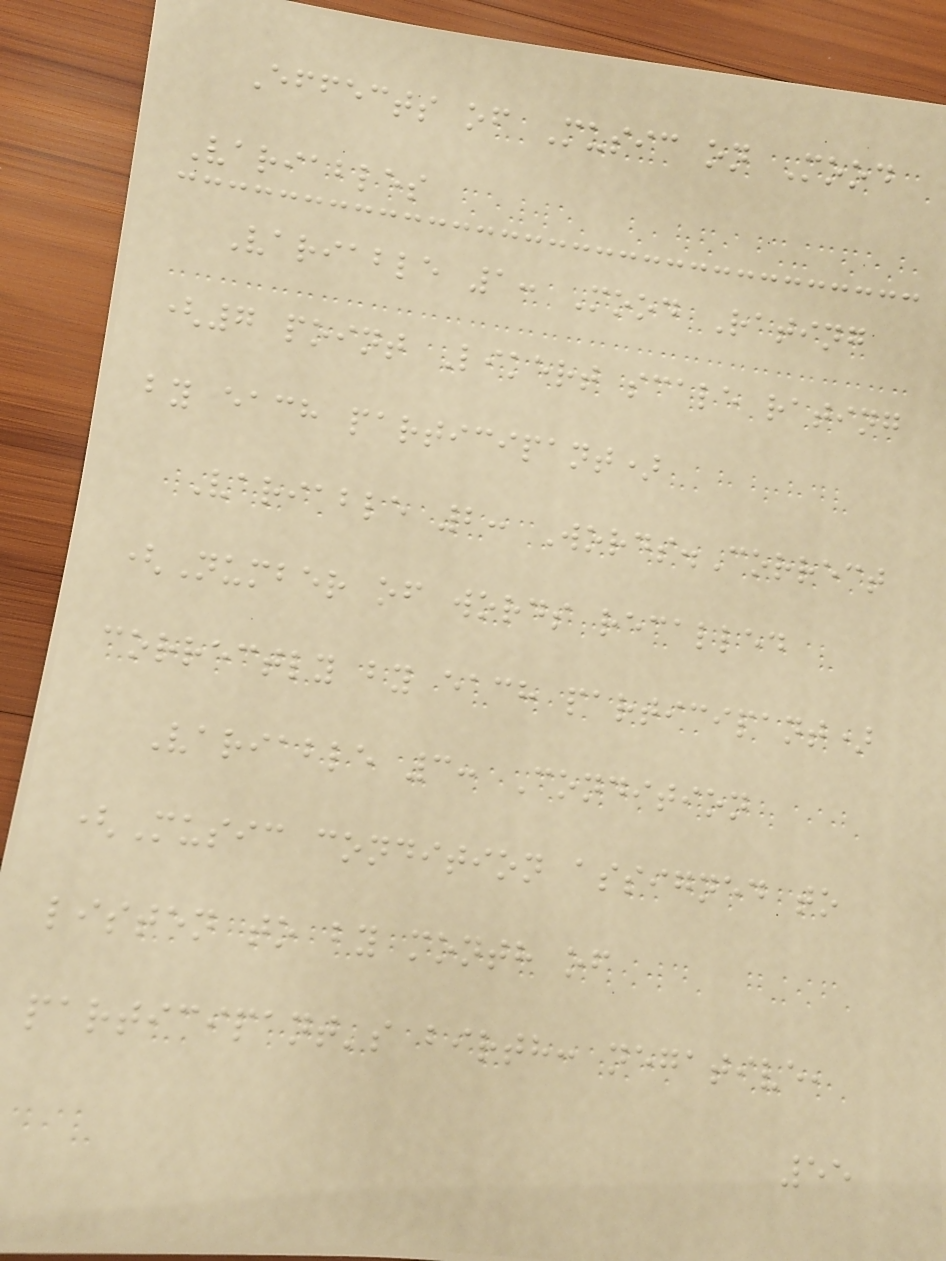Effects of Music on Mood
Variables
Variable 1: Mood Rating
(7 point Likert scale rating
by each participant)
Variable 2: Words.Correct
(Number of words recalled
correctly by each participant)
Variable 3: Condition
(Music condition assigned to
listen to by month of
participant's birth: negative,
55
